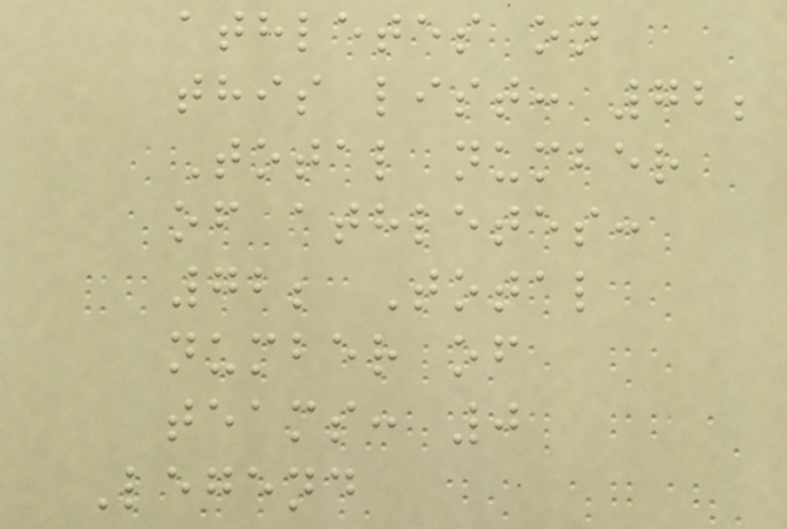athletes on
this list: 72;
Total number
of athletes:
72; Total
number of
teams: 0
Legend
